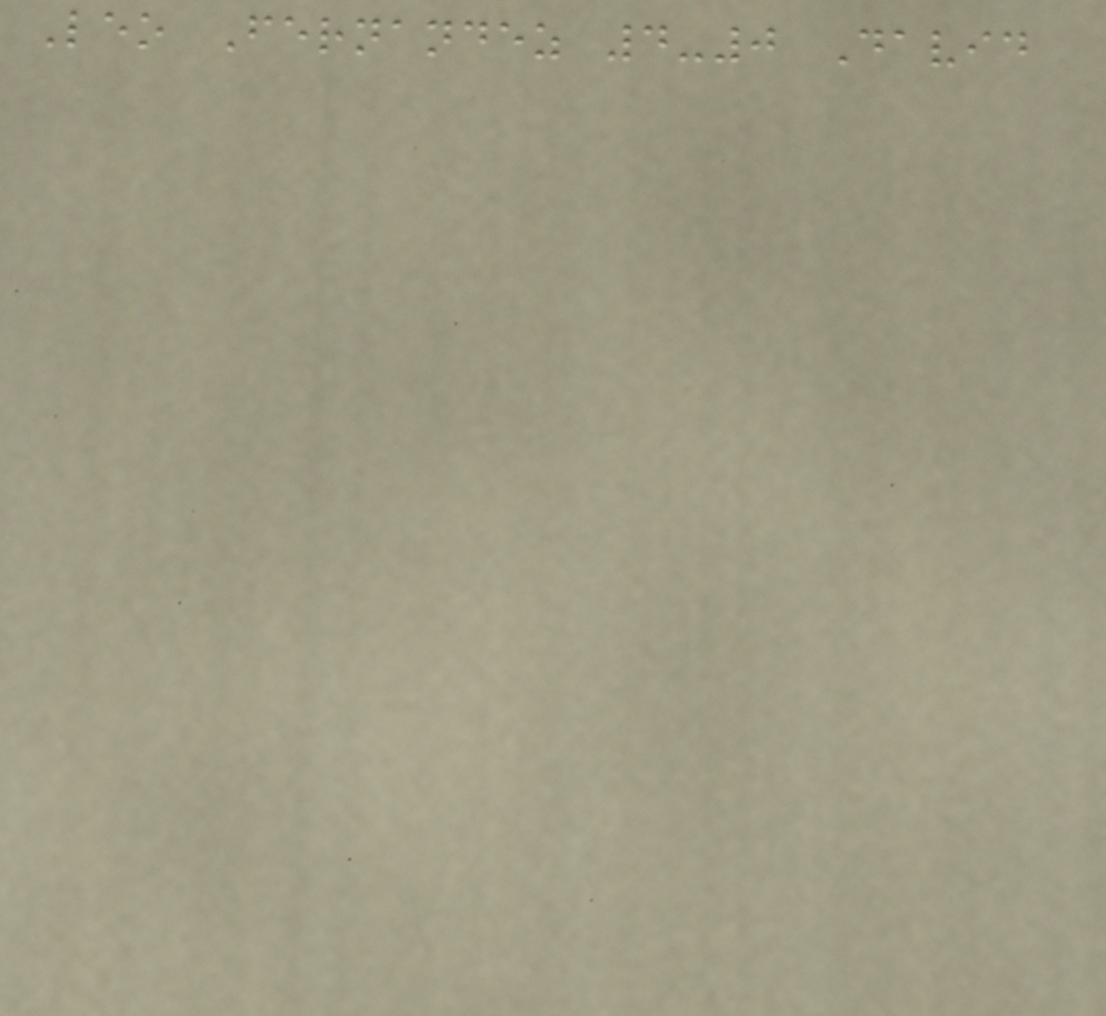Leo Fernandez 4-0 David
